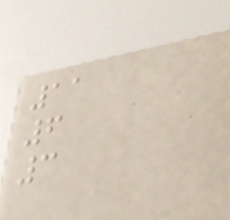11
6
3
